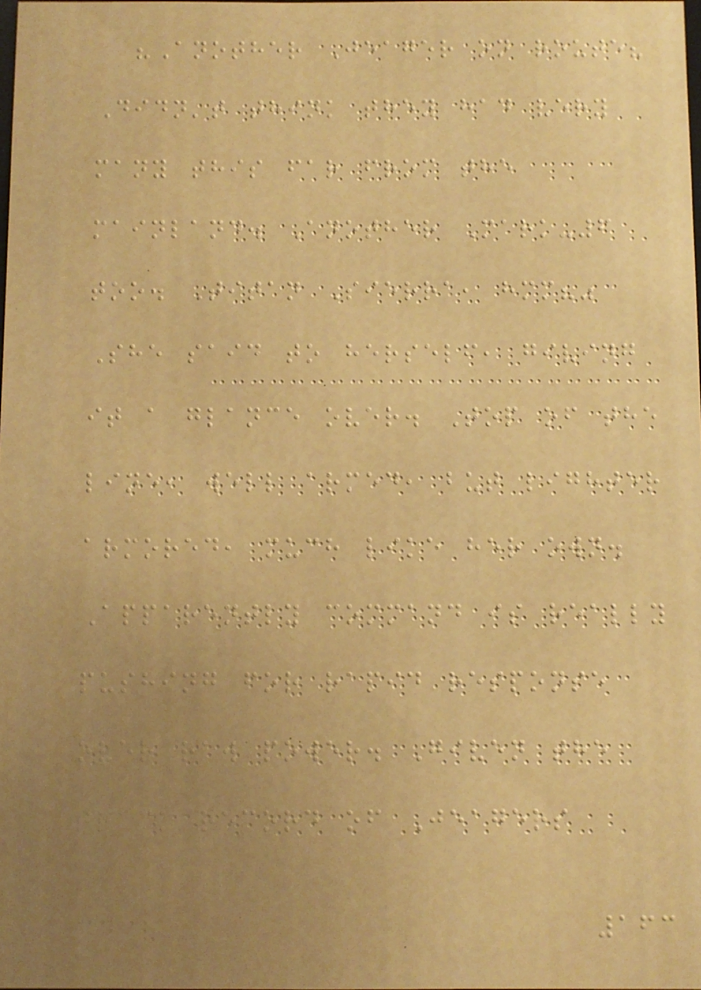"Another Jeager on route?
Didn't think they had very
many this far from the
mainland. Another Mark-6
too. Titan Sierra, hmm?"
She said to herself, giving
it a glance over. Top of the
line, well armed, but lighter
armored, much like her own.
Apparently command is really
pushing for rapid response
over raw power. Given the
track record of Jeagers
163
